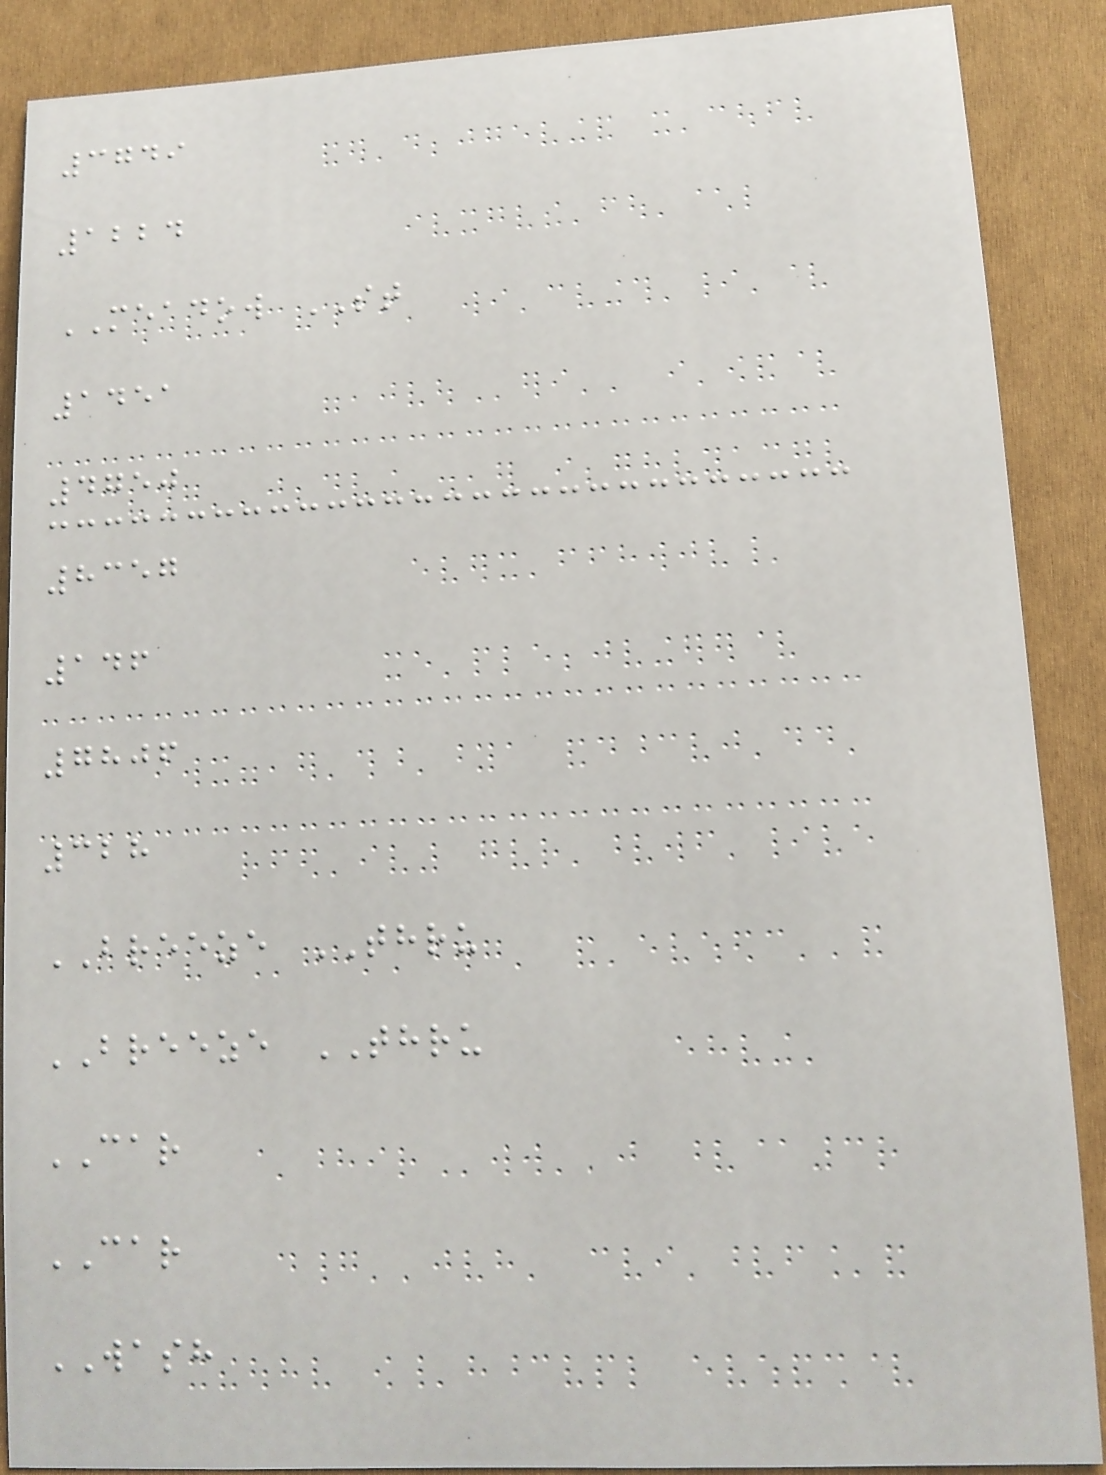3749
1224
MEADOW ST
1451
4750
8357
146
7806
328
BREEZE THRU
BREEZE THRU
CAR
CAR
WASH
